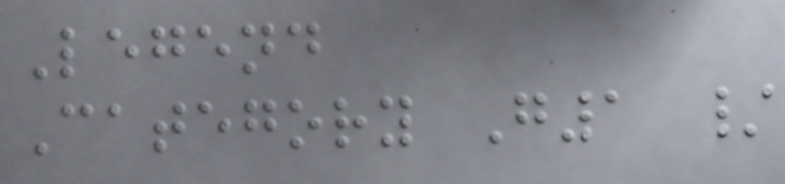Legend
Category G1 /
